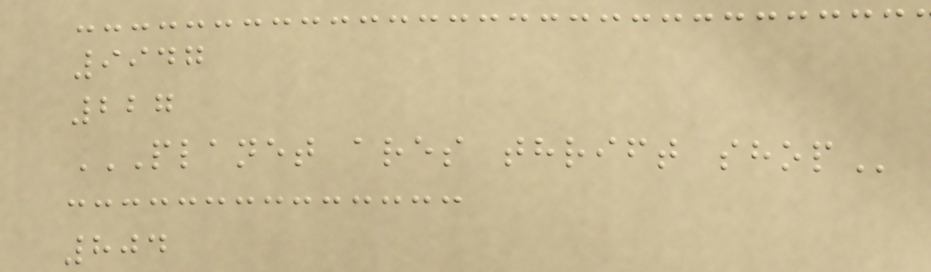9947
227
PLANET ARES THRIFT SHOP
804
